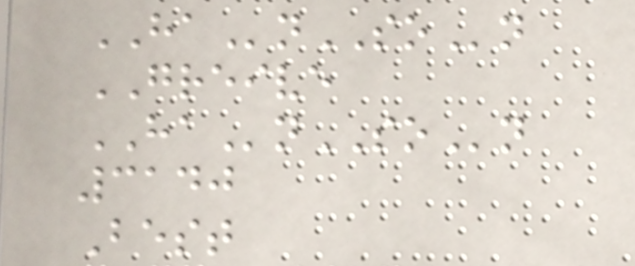HAnSOn
GREIVE
HAnSOn
3140
Best
